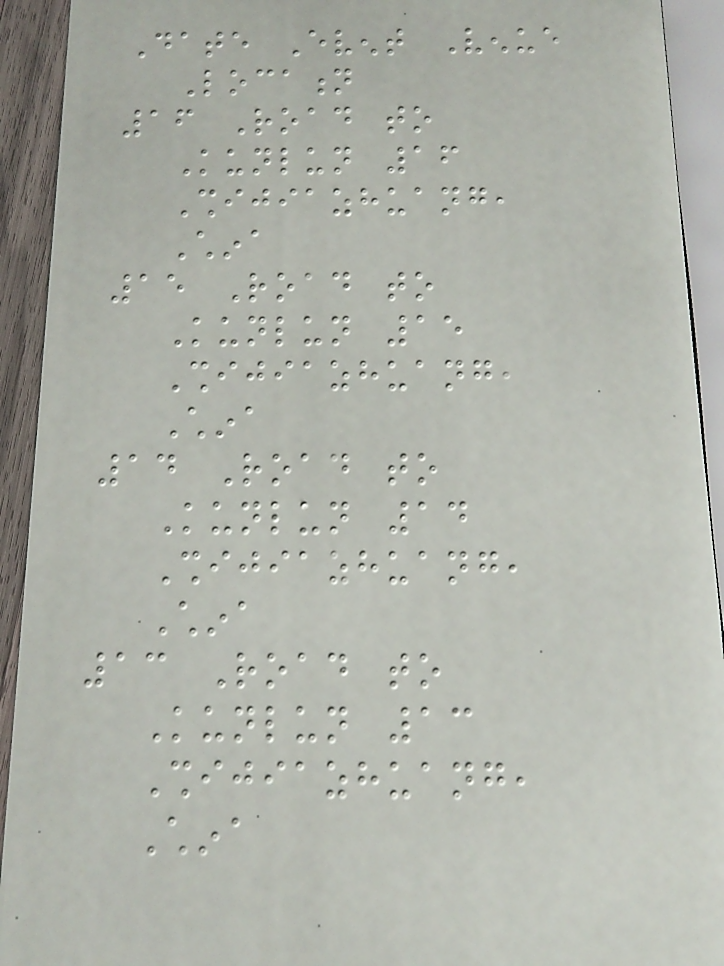Date Event Venue
Location
16 Road to
Kunlun 16
Shijiazhuang,
China
15 Road to
Kunlun 15
Shijiazhuang,
China
14 Road to
Kunlun 14
Shijiazhuang,
China
13 Road to
Kunlun 13
Shijiazhuang,
China
